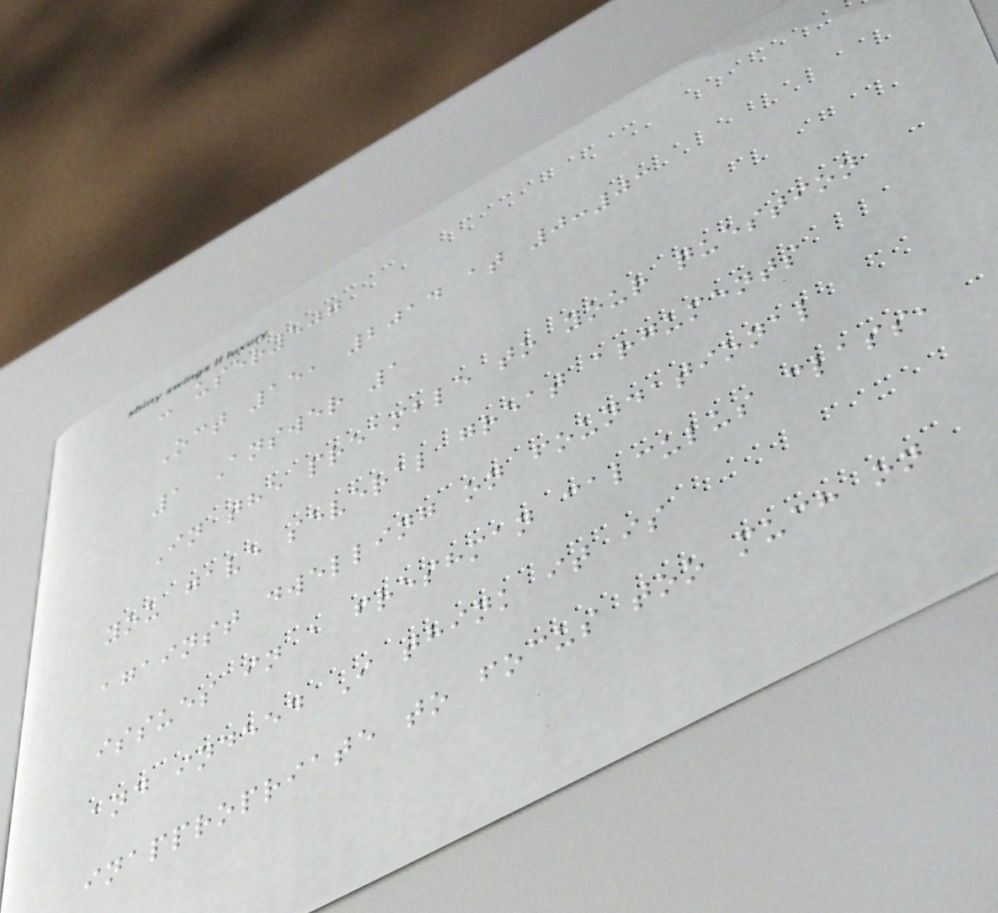- user507
Oct 15, 2014 at 0:03
1 Answer 1
In the preamble to your question
you gave several great arguments
against dwelling on foundational
issues in a freshman calculus class,
and indeed I think it is
inappropriate to focus too much on
